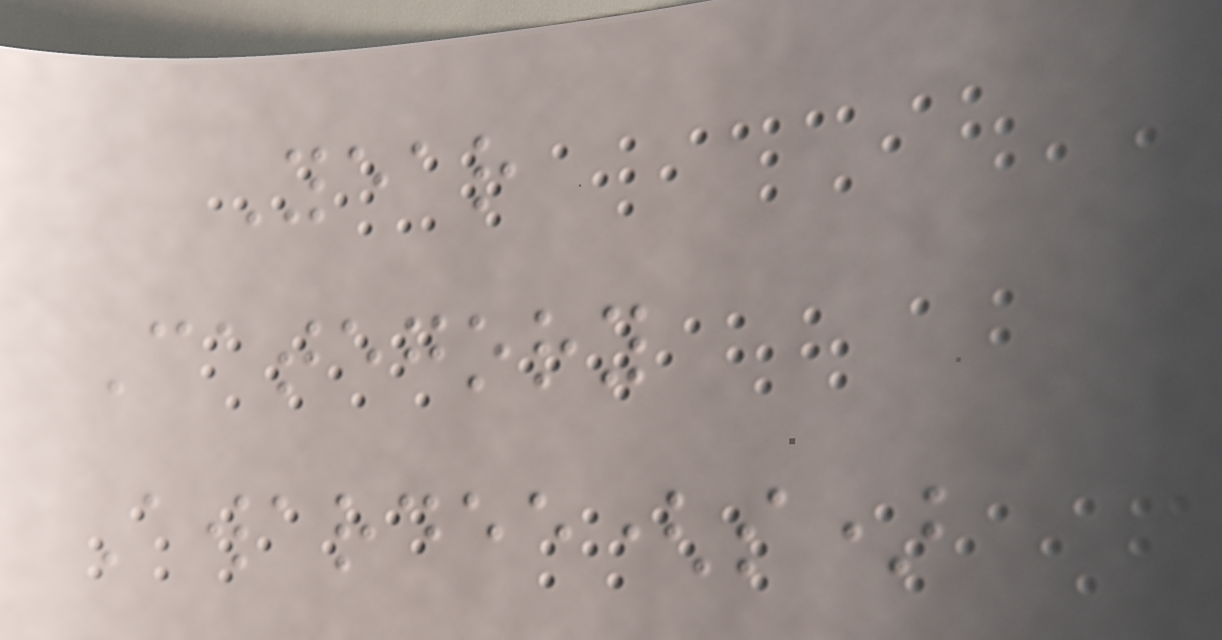Year
Category
Awardee(s)
